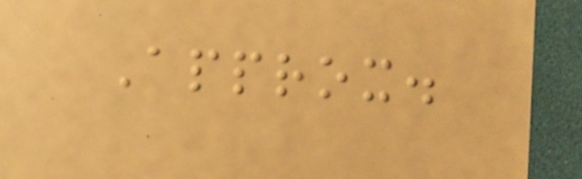Approx.
